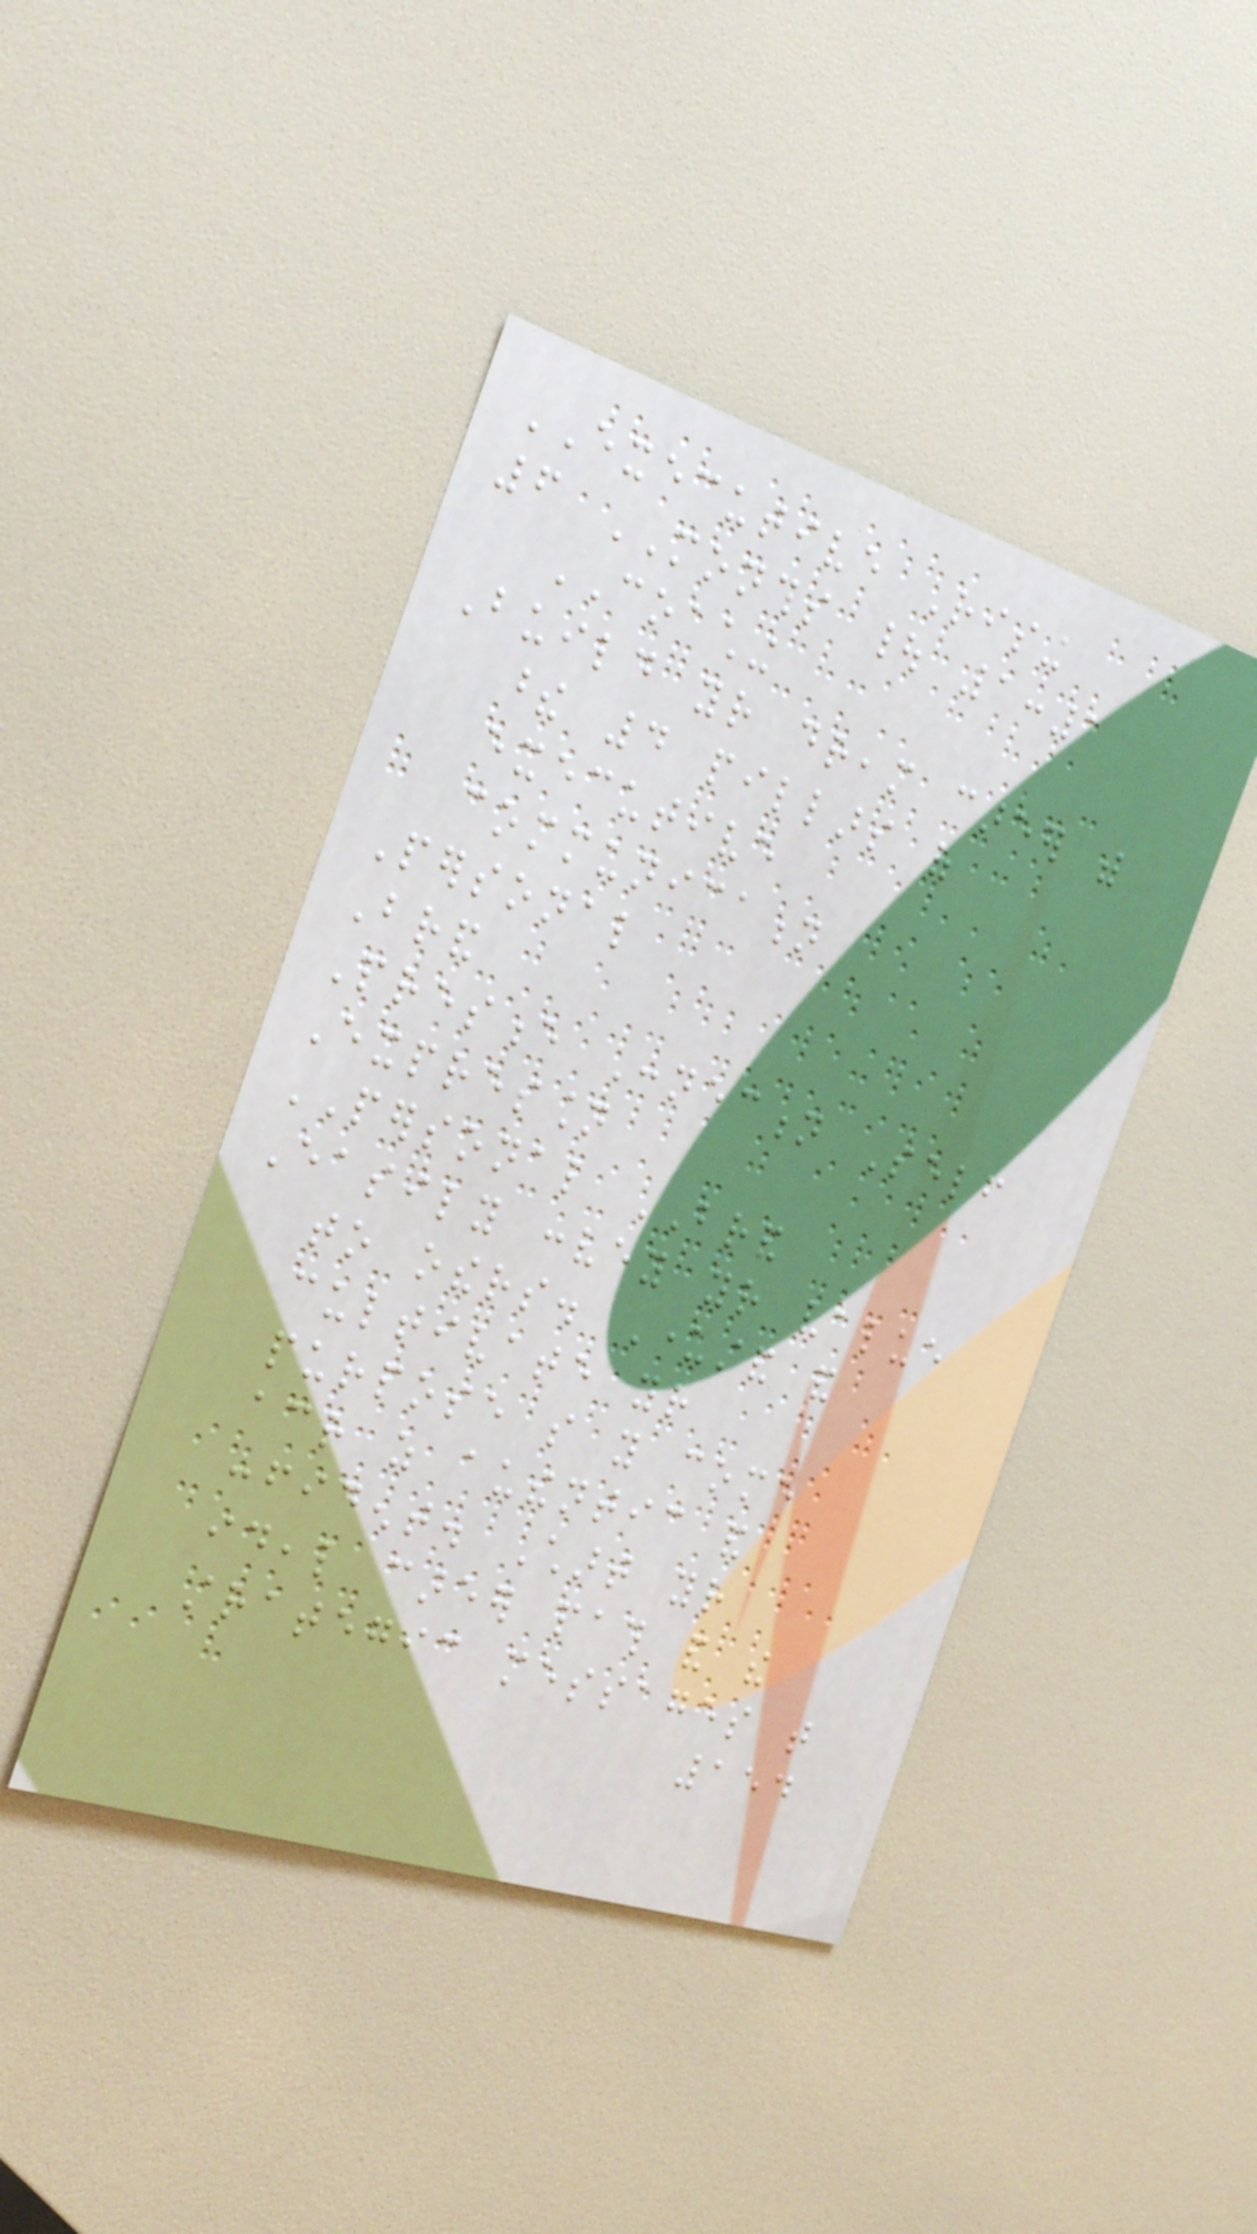EXECUTIVE Rising
6 MONTHS | 1:1
COACHING
Build your dream career with
these 4 pillars of
executive
communication
Personal
Brand
Presence Connection Self
Expression
PERSONAL BRAND
Easily convey your value
to others. Understand and
cultivate your
purpose so you come
across as authentic and
confident. Chart your
ideal career path and the
strategic messages that
154
